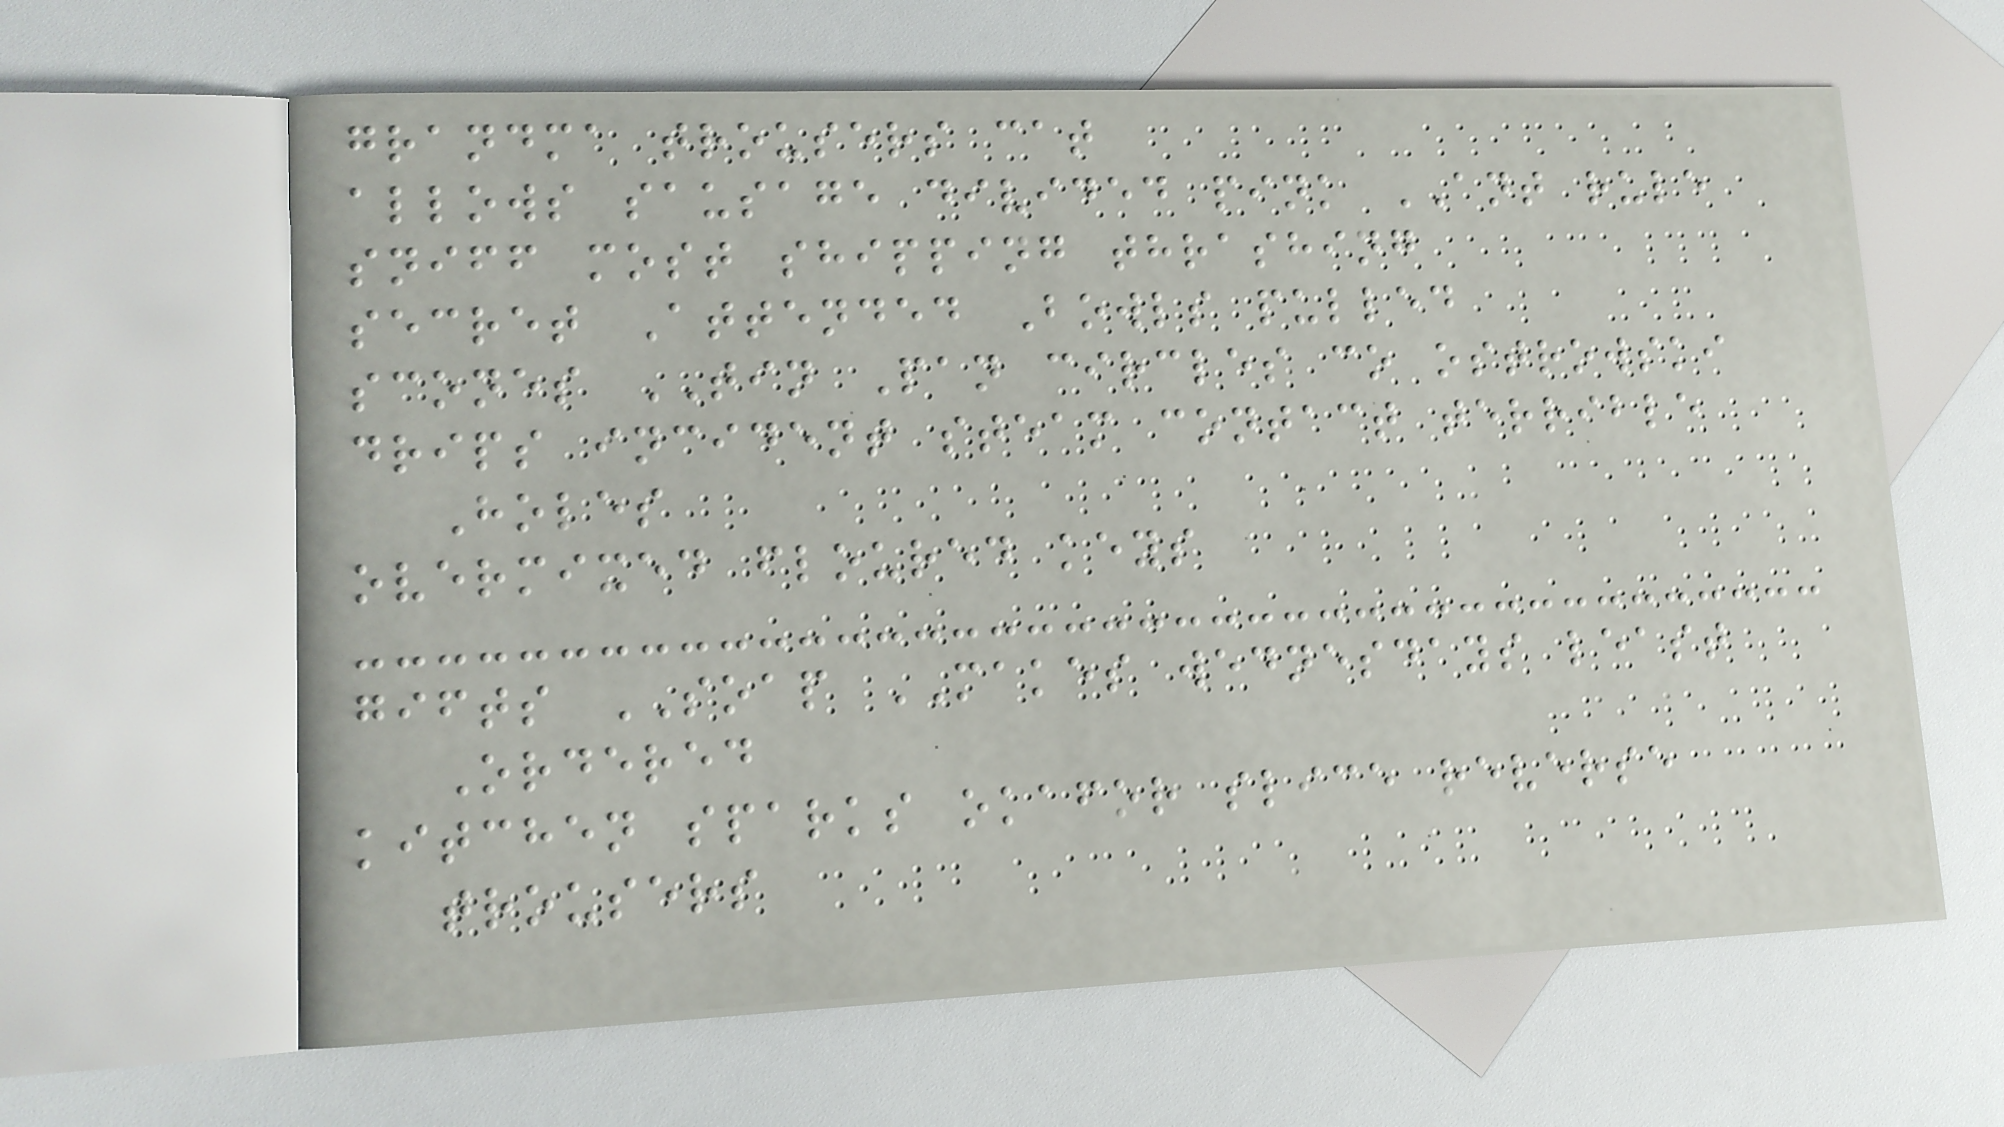grandma trousers cat
allows sausage divided pink ANT rule
sniff most shipping thrashing
secret Attended Bowls pulled
scones TIN Pan circles co ostrowski
drips incident steam contact terrible
Holes
overmixed floured keys
gifts SOAP MAKES wednesdays least
Ordered
kitchen sparks okafor slice reverse
trousers
